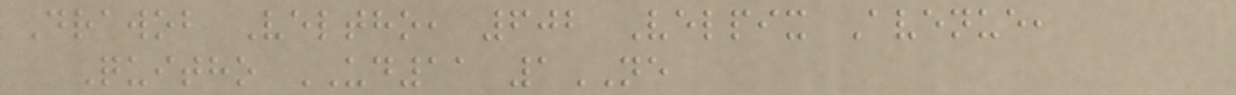Drawob Veltho, 602 Velpix Avenue,
Quitho UD11 1NE
